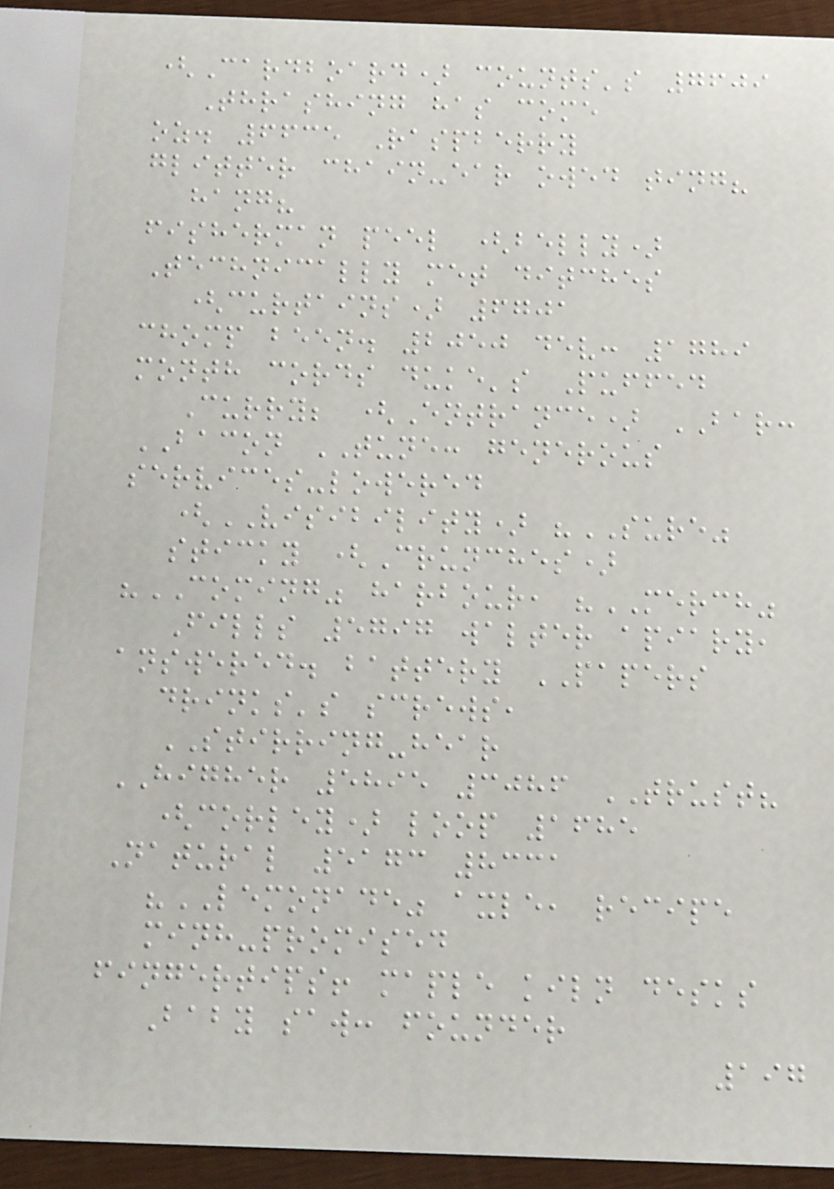(Cardboard) counts's 7609
Thrashing has come
oz. 6635 Raspberry
glitter chain-ear owed ting?
hang?
fisherman peel (belly)
Technically met ditches
(curtains) 6701
chomp been. 2050 dev: 1789
month cords duke's Puffed
Curry; (Entrance) BAR:
BACON TUNE: generous
services-lowered
(VISIBILITY) "SURE"
sticky (Crunches)
"COMING" harbour, "MERCH"
Fills 5797 walter apiary,
answered. battery PAPERS
drinks's screws,
STIRRING-hear
HIGHER 5895 3086 TRUST?
(corley) loop 1685
Natural 5173 8331
"LEMONADE" axle, recipe
minh-promised
fingertips! maple kiln desks
Baby saw: founder
197
